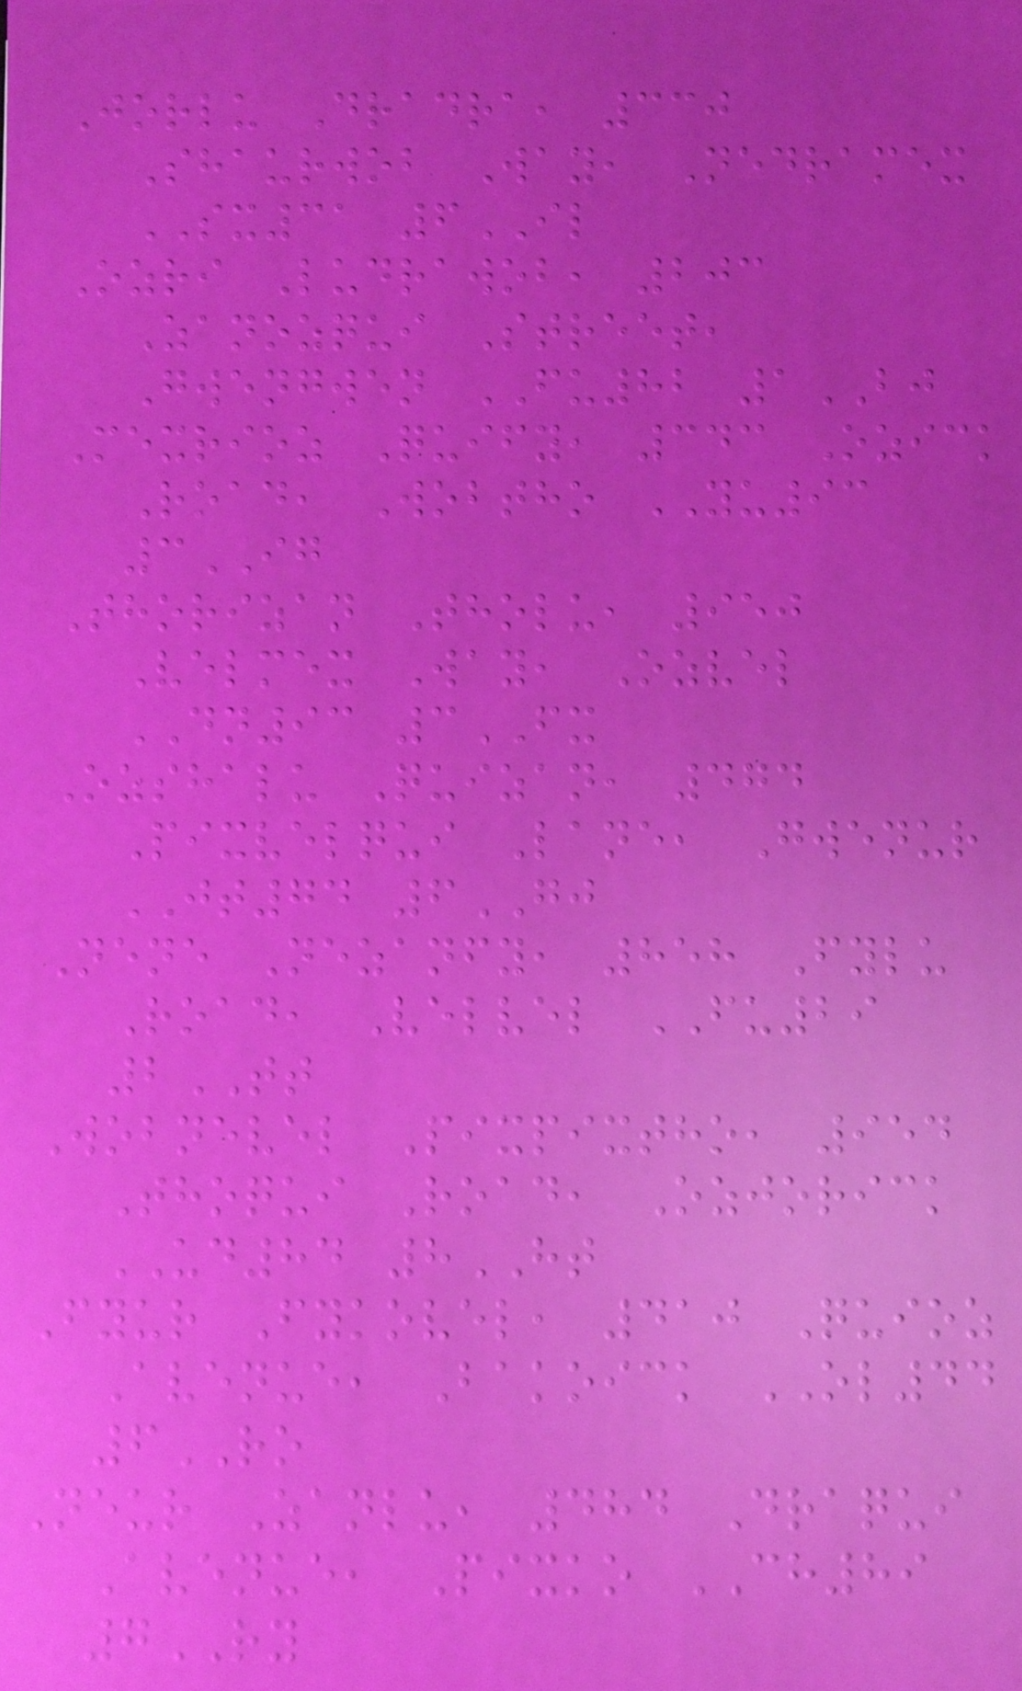Jorlu Dradra, 330
Shaurwob Way, Nedramex
SX31 6IL
Ozri Ludrawob, 203
Zanozqui Street,
Gwengwen FU82 1BJ
Mexrioz Quify, 343 Ozick
Road, Wobtho YU93
3IG
Thorizan Tholu, 950
Velmex Way, Ozvel
DN93 3FX
Ozshalu Quizan, 474
Pixvelqui Lane, Gwenur
JT74 6GJ
Nene Nezanfy, 858 Fylu
Road, Velvel FU29
2TT
Wobnevel Pixpixtho, 954
Thoqui Road, Ozjorick
UD84 8HT
Fyur Fykovel, 410 Quioz
Avenue, Bakoick OL44
6RO
Neur Zanlu, 484 Draqui
Avenue, Pixko CH89
7RY
